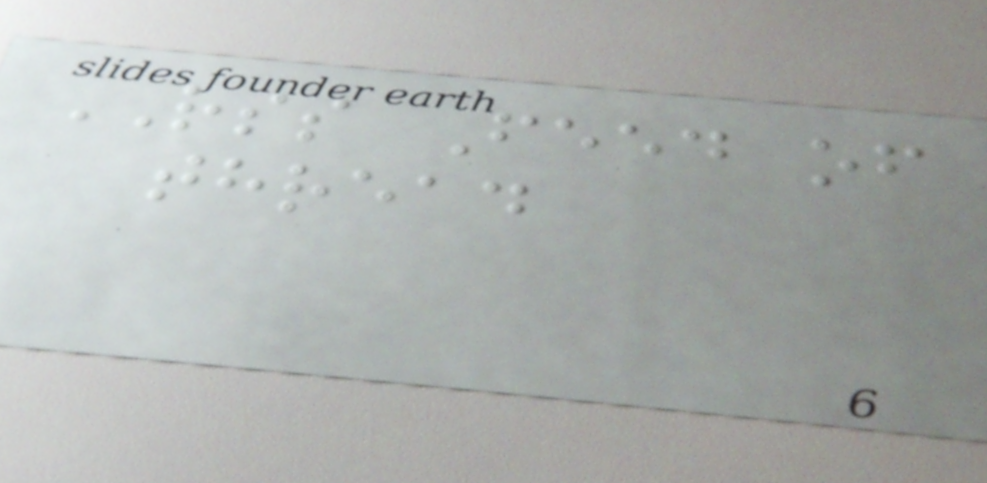RSS Feed of
thread
